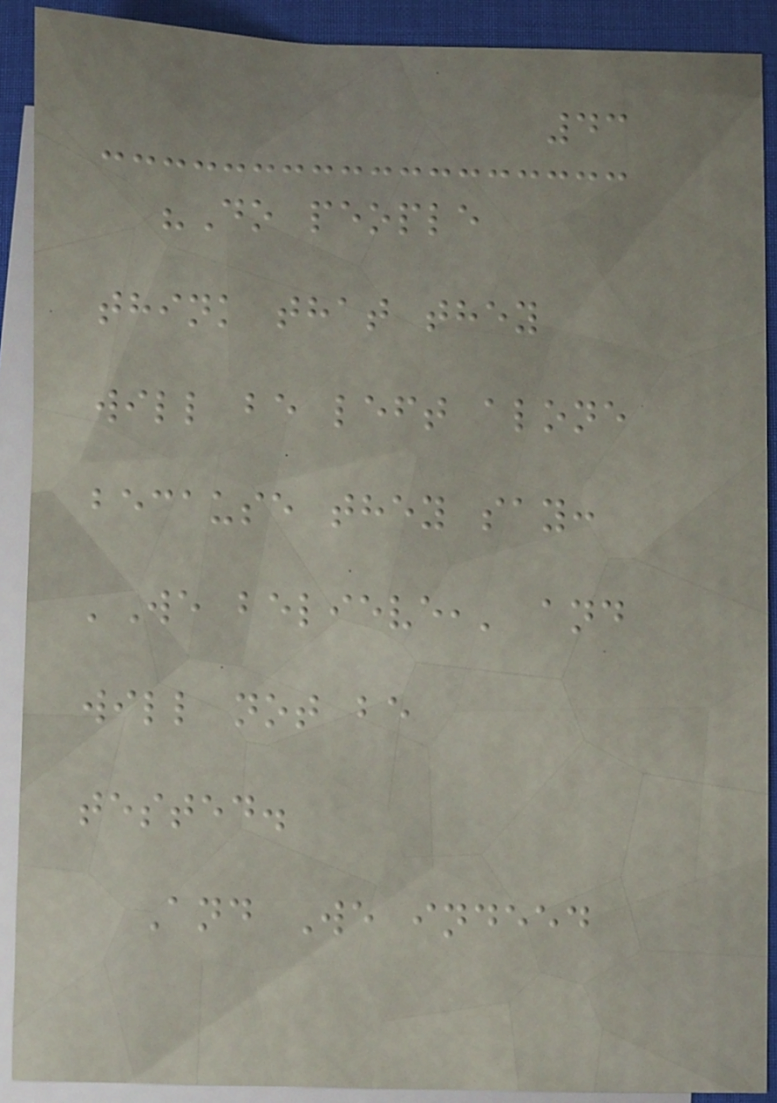43
"Do people
think that they
will be left alone
because they say:
'We believe,' and
will not be
tested.
And We indeed
